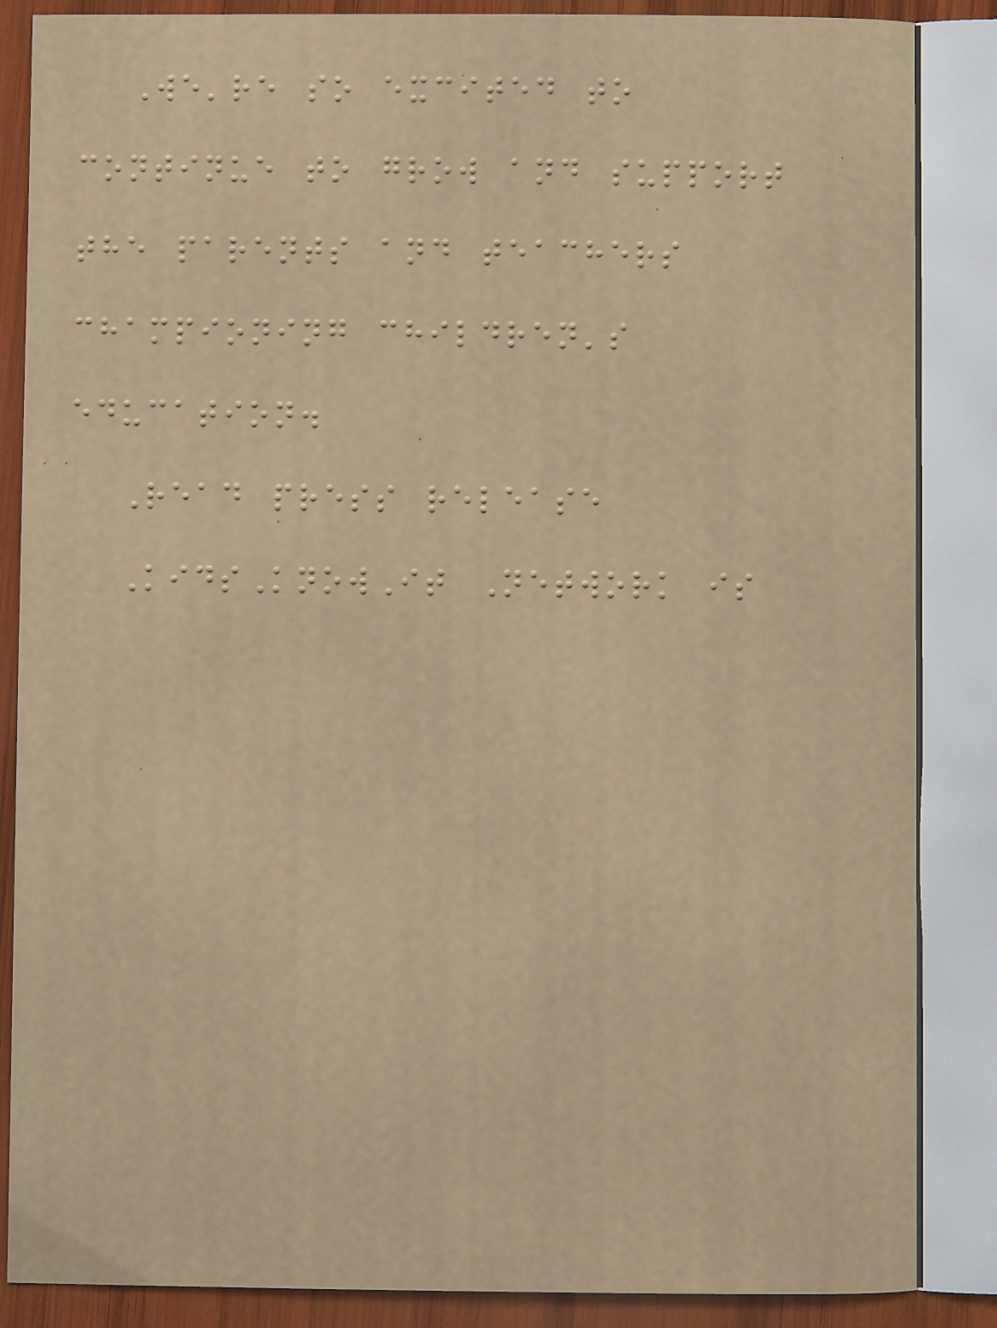We're so excited to
continue to grow and support
the parents and teachers
championing children's
education.
Read press release
KidsKnowIt Network is
